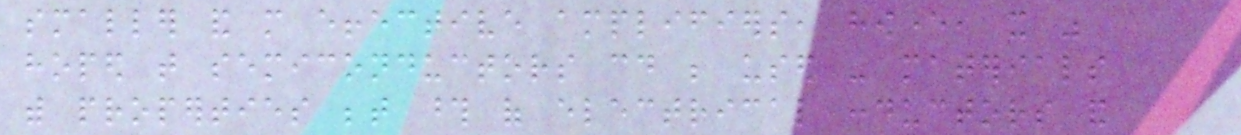smaller and more effective amplifiers, however, it was
hoped that semiconductors could be used - materials
with properties between those of electrical conductors and
